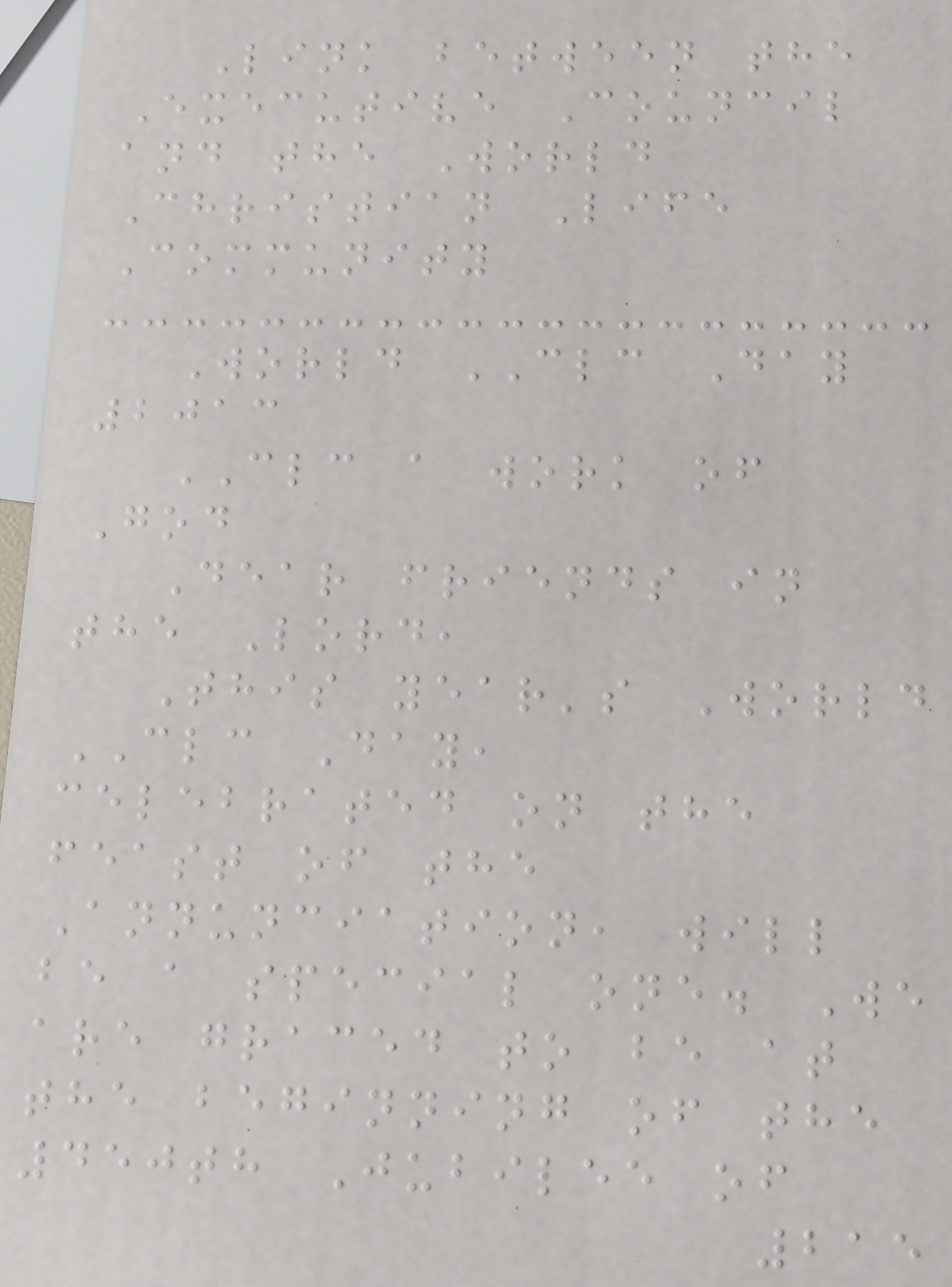Link between the
Executive Council
and the World
Christian Life
Community
World CLC Day
2013
CLC a work of
God
Dear friends in
the Lord,
This year's World
CLC Day,
celebrated on the
feast of the
Annunciation, will
be a special one. We
are graced to be at
the beginning of the
450th Jubilee of
215
